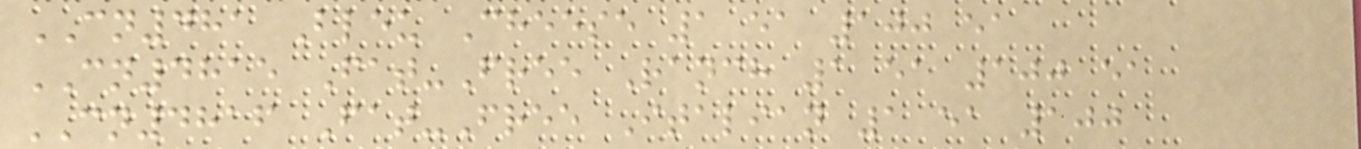CN481 Bleu Cheese 1 ea 100 ea
CN4815 Fat-Free Ranch 1 ea 100 ea
CN4816 Fat-Free Italian 1 ea 100
